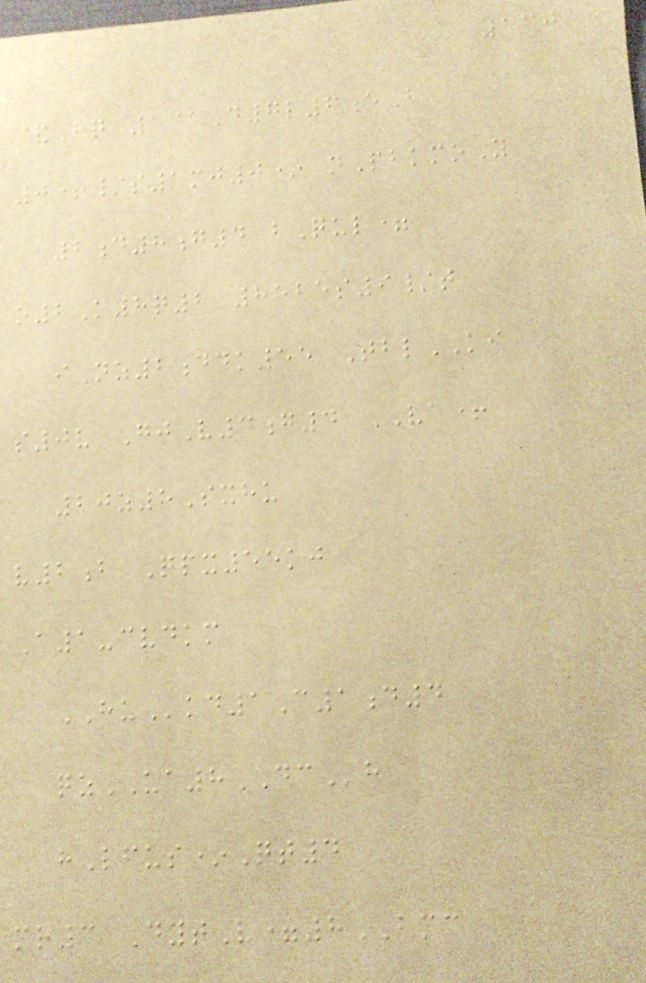130
&Bq 1@D7l6eB
0+/s1mj0* nPbkmoY
2d8g4 bQul=
o2K8q2 8525s9/t
iNz2ddk55 TblKI
s0v GjV3g4 VA+
20z5Sxhu
v2b Qpx55kj
A1-cvdkm
HUkd1C1d4
qzUA8DCh
hLfus*Qt4
mr3 DytV=8BMC
